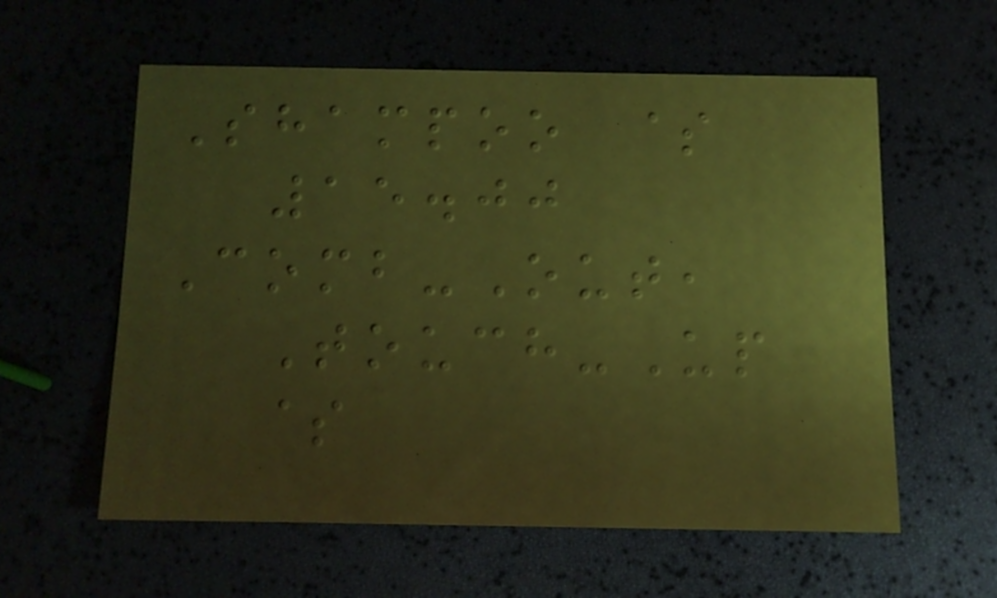Shampoo $
15.00
Comb-Out,
Touch-Up
$
